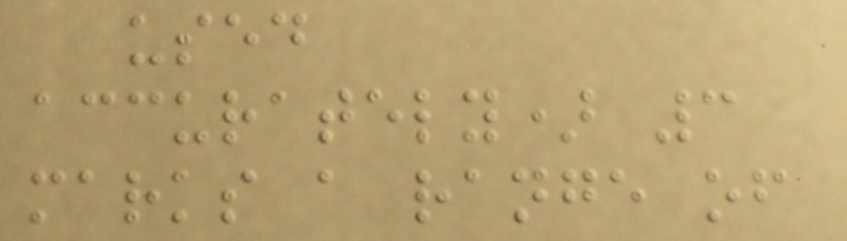used
accurately) 3
marks a range of
